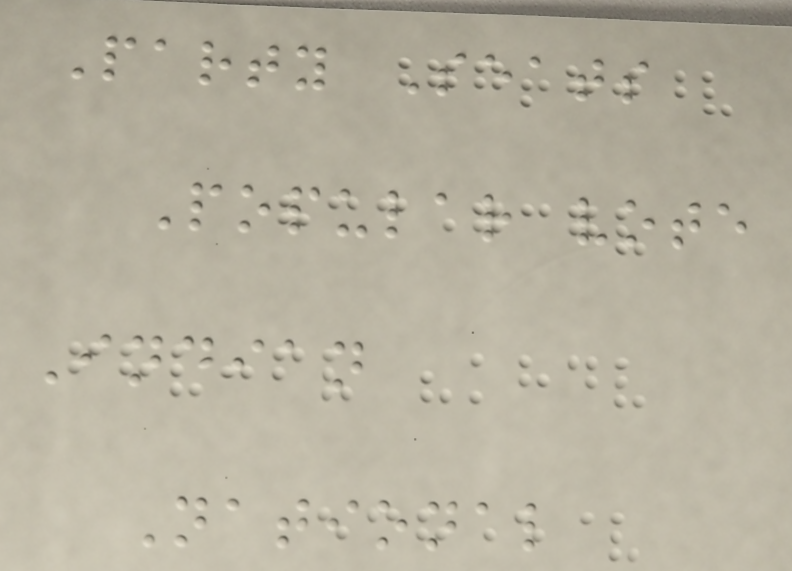Party Seats
Popular vote
Indian
National
